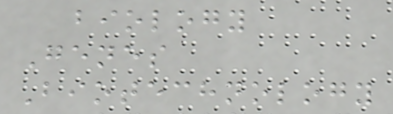biology
Genes
Biotechnology
